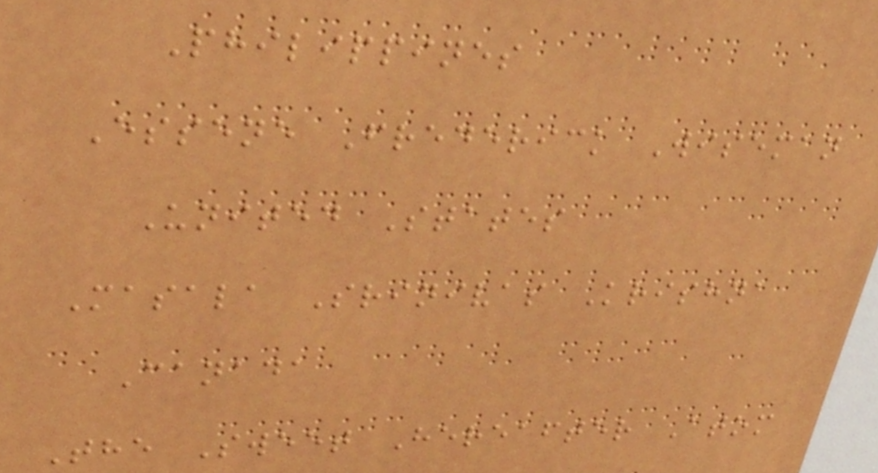Philippines
Essene Frederick Wiseman
United States
Masala Srinivas Krishna
Canada
The Sweet Hereafter Atom
